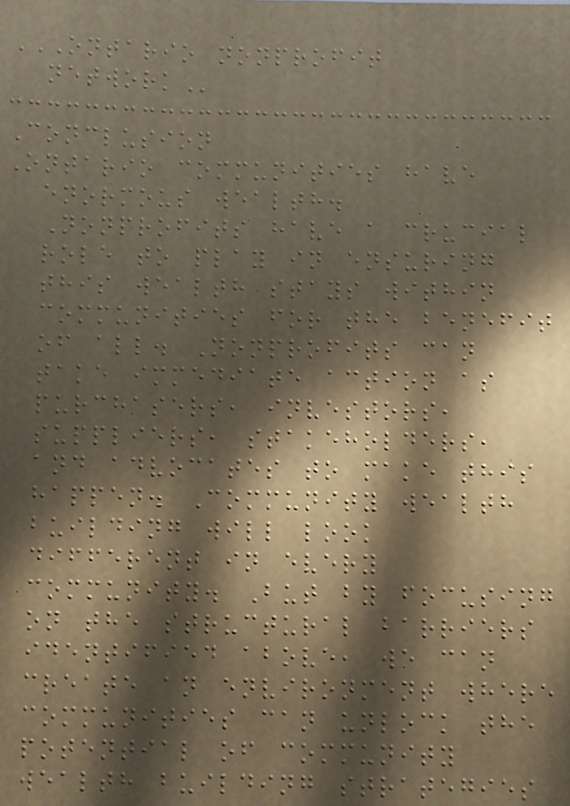ONTARIO NONPROFIT
NETWORK
Conclusion
Ontario communities have
enormous wealth.
Nonprofits have a crucial
role to play in ensuring
this wealth stays within
communities for the benefit
of all. Nonprofits can
take immediate action as
purchasers, investors,
suppliers, stakeholders,
and advocates to make this
happen. Community wealth
building will look
different in every
community. But by focusing
on the structural barriers
identified above, we can
create an environment where
communities can unlock the
potential of community
wealth building strategies
